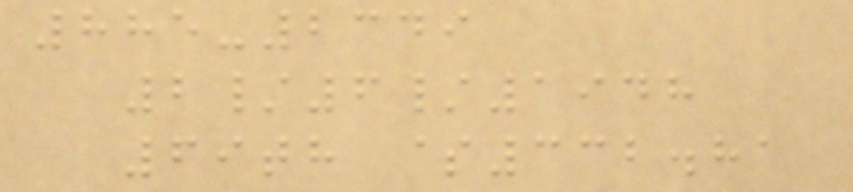885-2349
2/6/1948
69th $332.81
